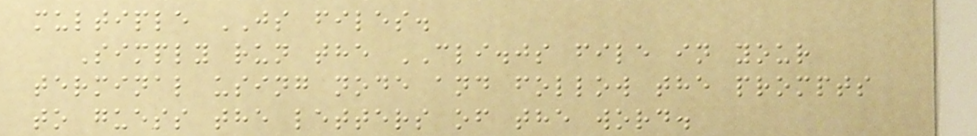multiple JS files.
Simply run the CLI.js file in your
terminal using node and follow the prompts
to guess the letters of the word.
